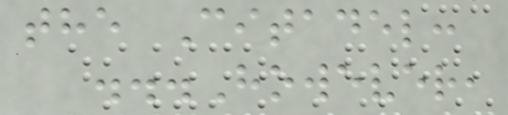the Citadel:
...However,
